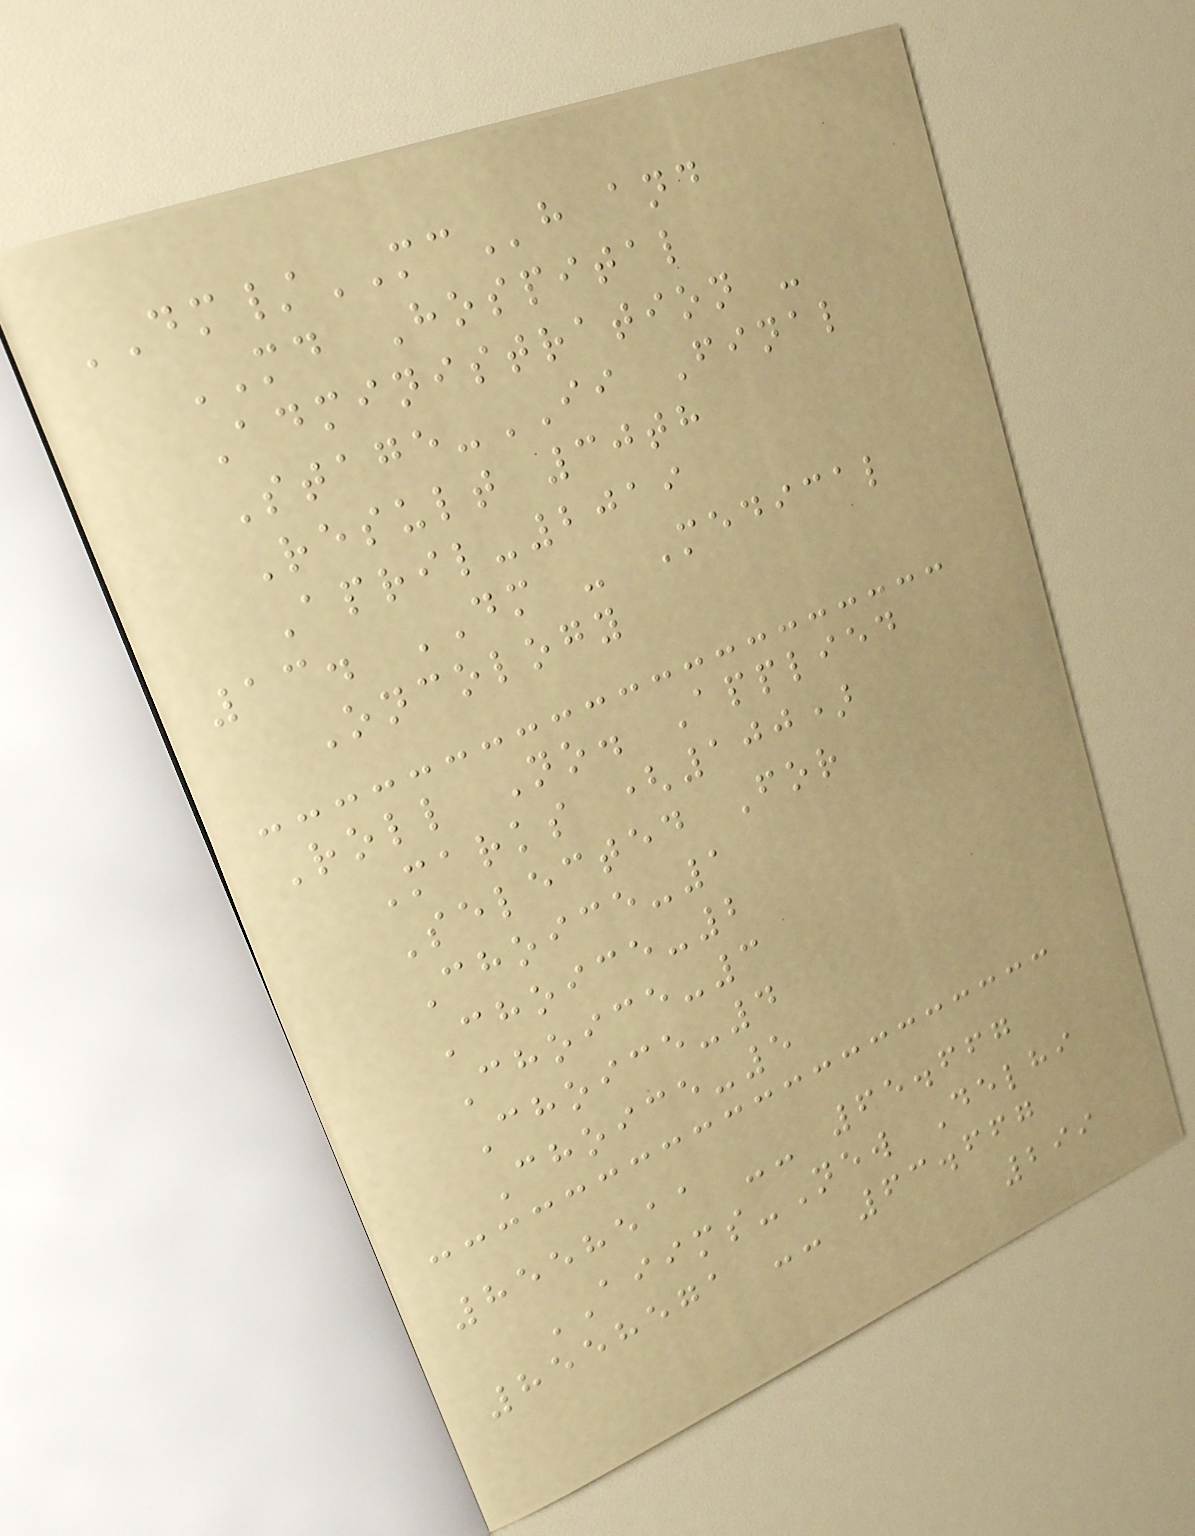DM/MCh and
MD Hospital
Administration -
Stage-II Final
Result 30th
April-2019
13. DM - Medical
Oncology
Roll No. Applied
Marks (100)
Selected For
Choice-1
Choice-2
Choice-3
Choice-4
Choice-5
8558511 -- 65.667
AIIMS-New Delhi
8558571 -- 63.667
299
